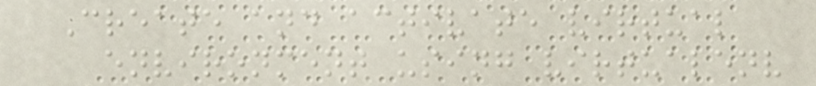Create and activate virtual
environment using virtualenv
